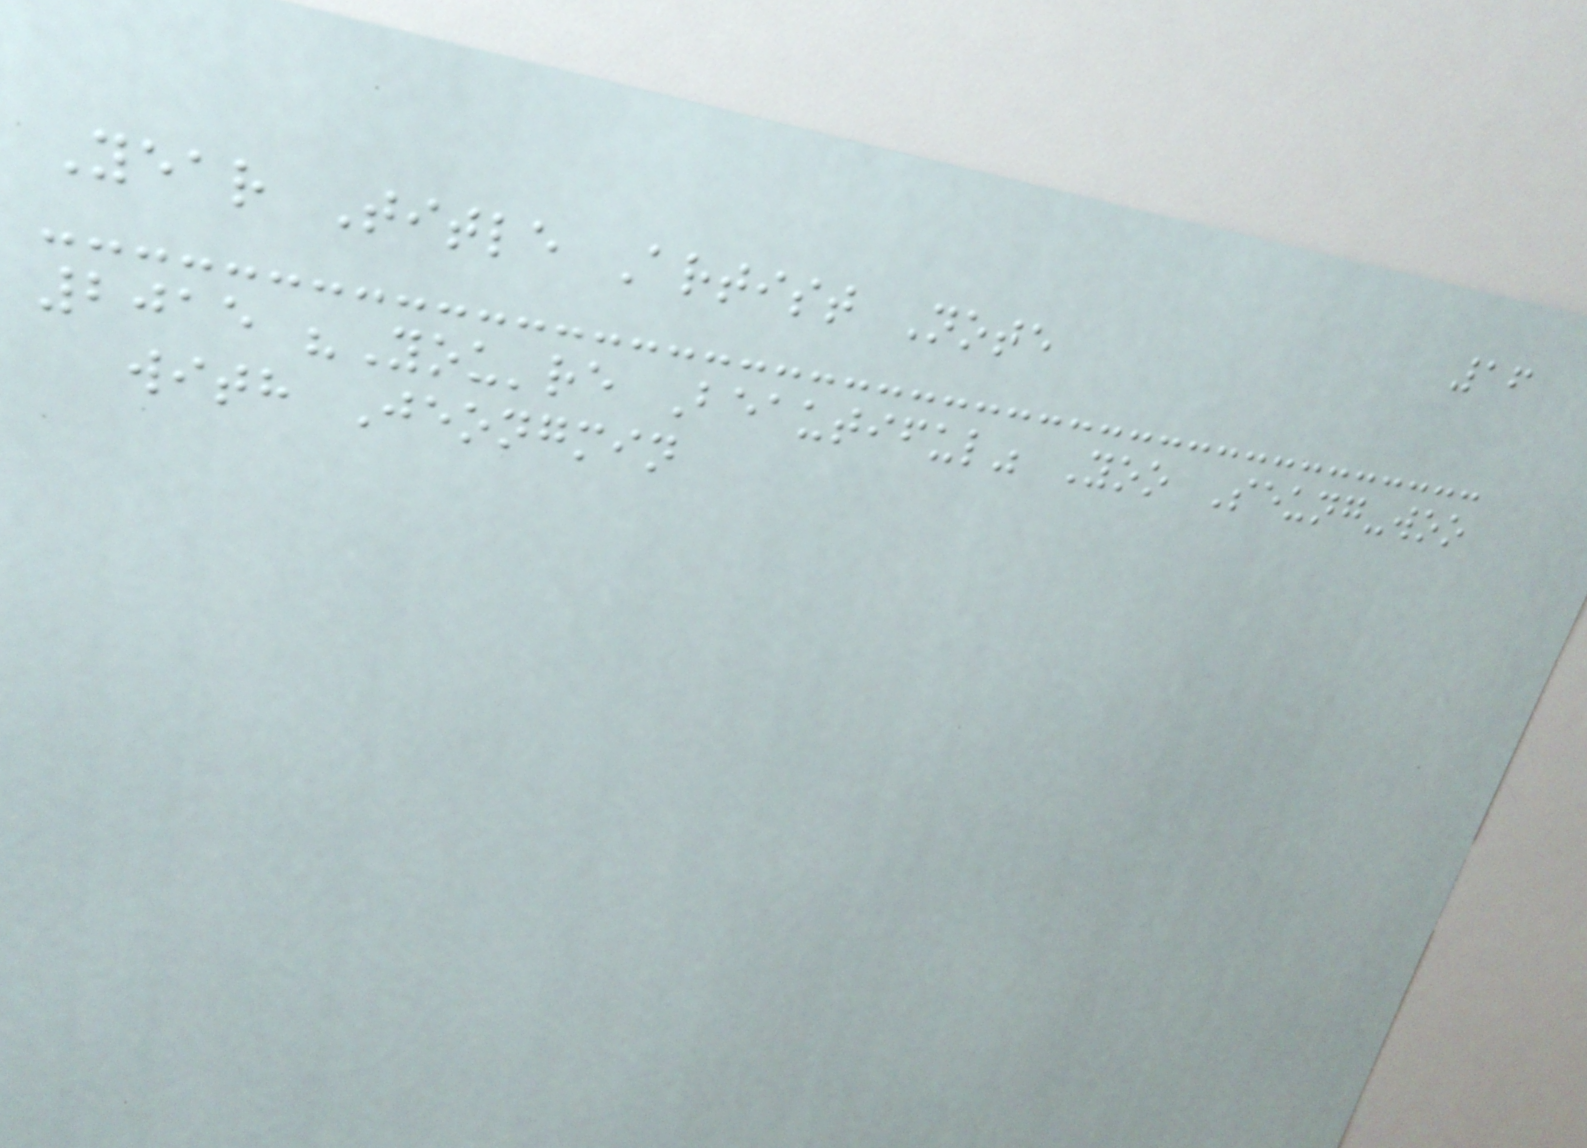16
Year Title Artist Note
2015 "You're Beautiful" Yoo Seung-woo
with Jeongmin
